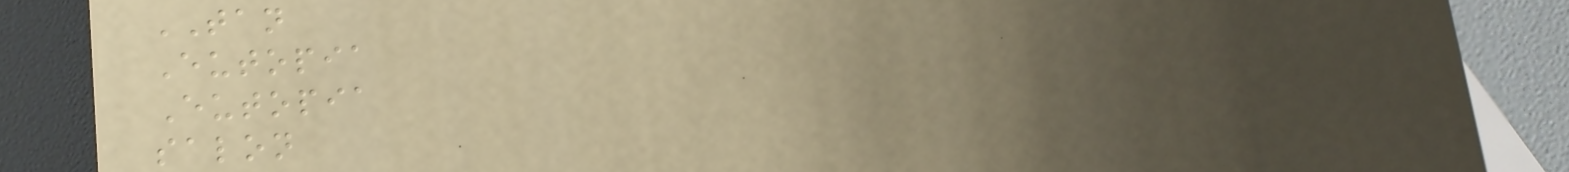TAN
Eutopia
Eutopia
salon
